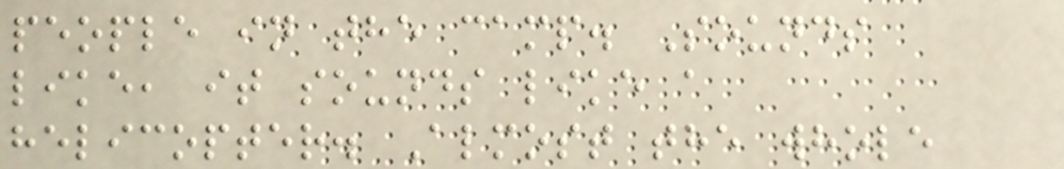people in the camp. Sounds
like, it sounds like a
helicopter. Almost the whole
